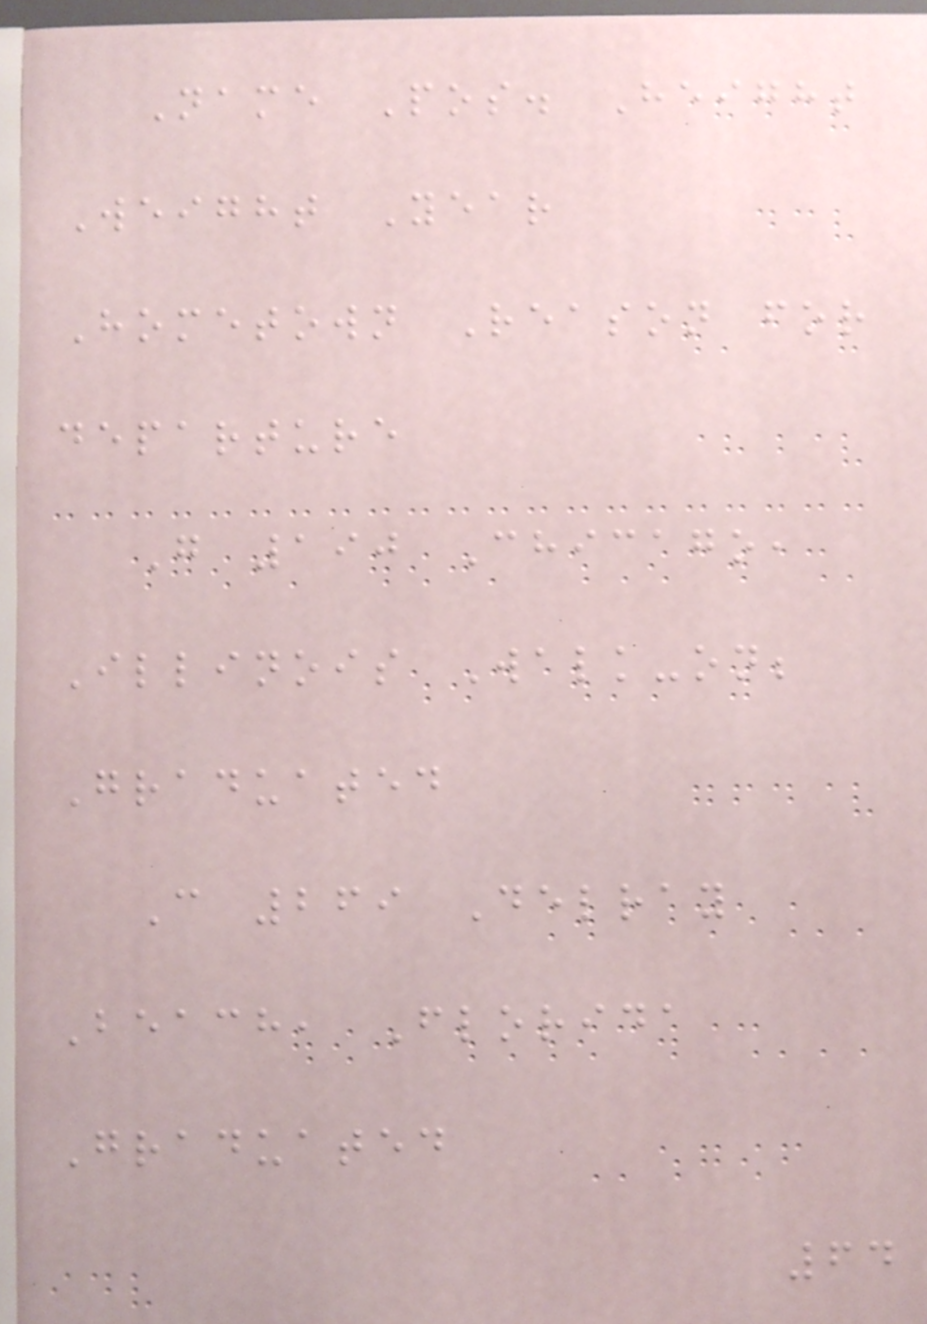Name Pos. Height
Weight Year
Hometown Reason for
departure
G 190 Chicago,
Illinois Walk-on;
Graduated
C 269 Delray
Beach, Florida
Graduated
64
